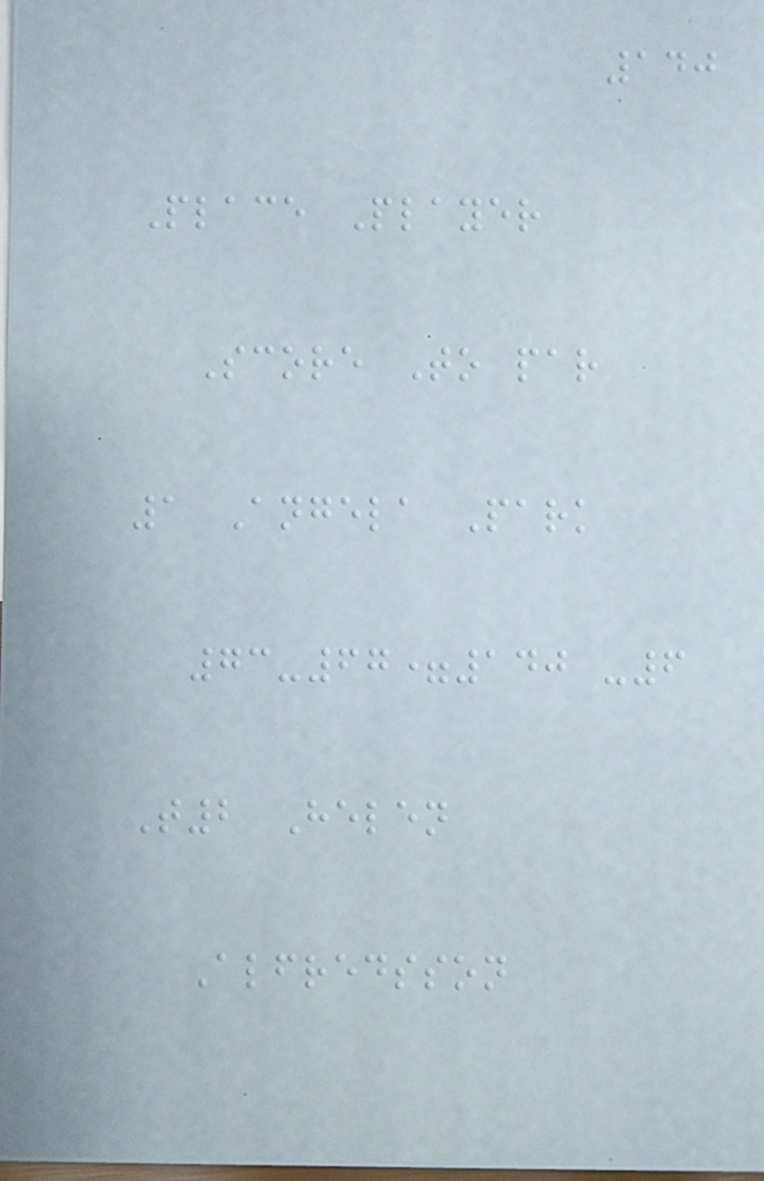140
Place Player
Score To par
1 Angela Park
73-67=140 -6
T2 Helen
Alfredsson
